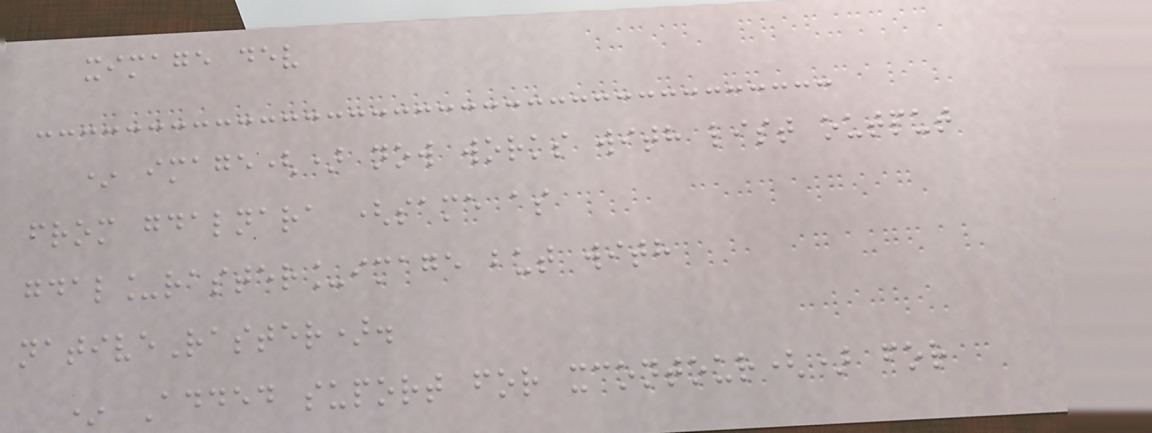ximage dev
* image() now works with list output
from gdalnara (same as
gdal_raster_image but with
nativeRaster).
* Added suport for xcontour() for
